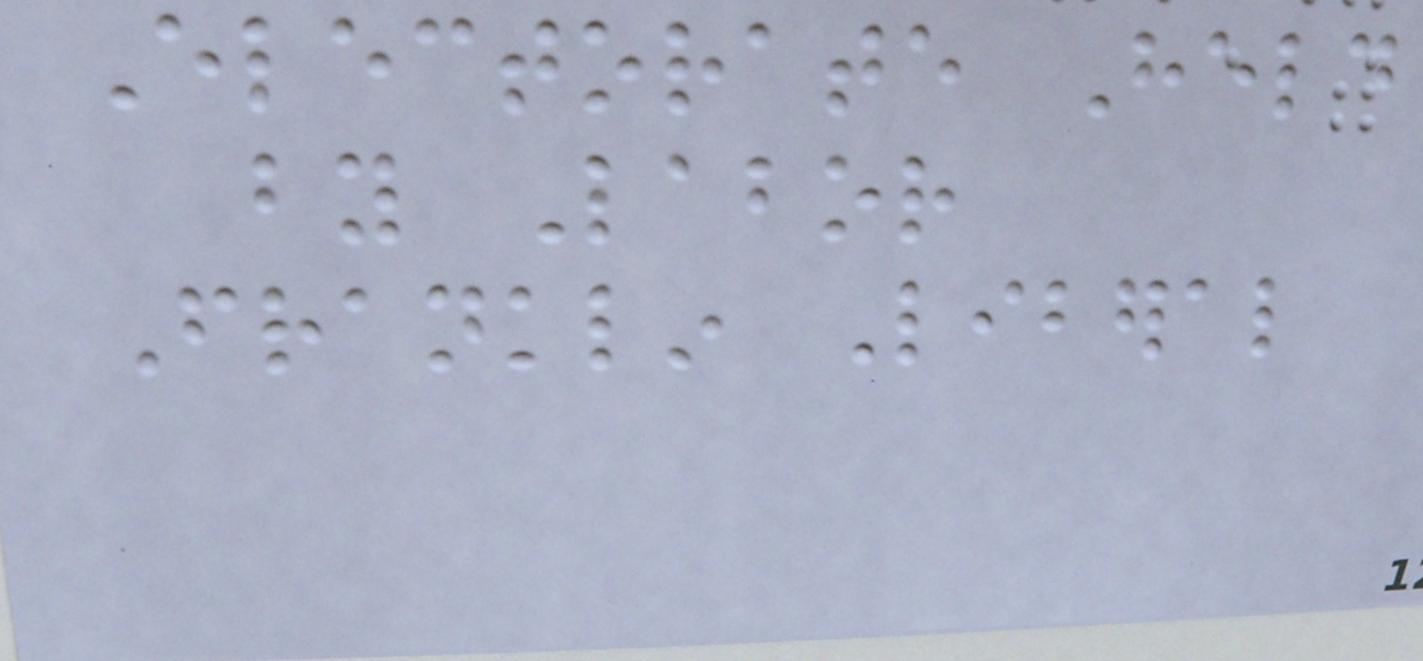Electorate Held
by Labor
Franklin Liberal
